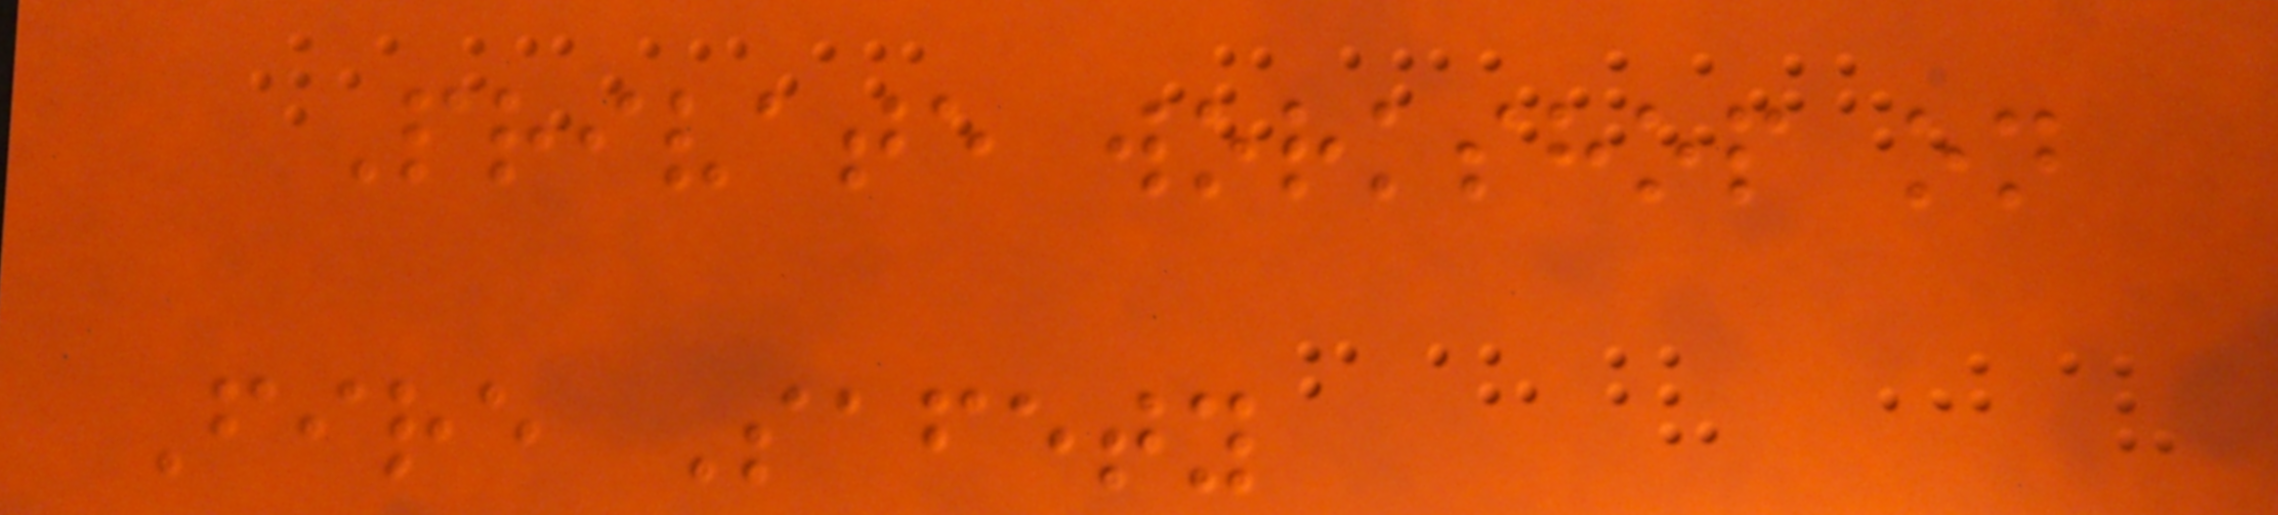Private workshop on
Fire Safety
